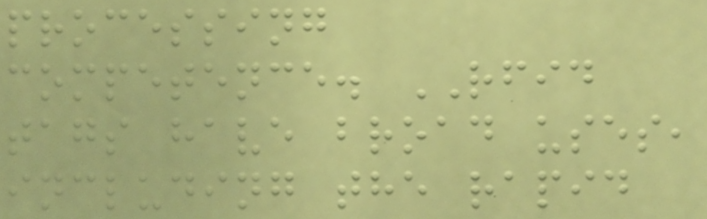processing
competence. RFID
tags have broad uses,
including the rapid
